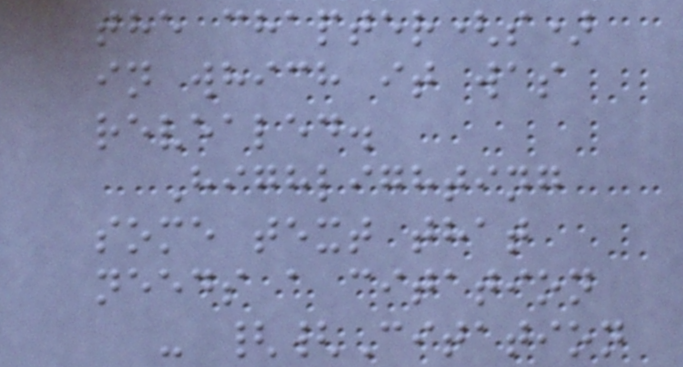the chapter(s)
in which it was
revealed.
Highlighting
some text that
needs a citation
- {{Citation
